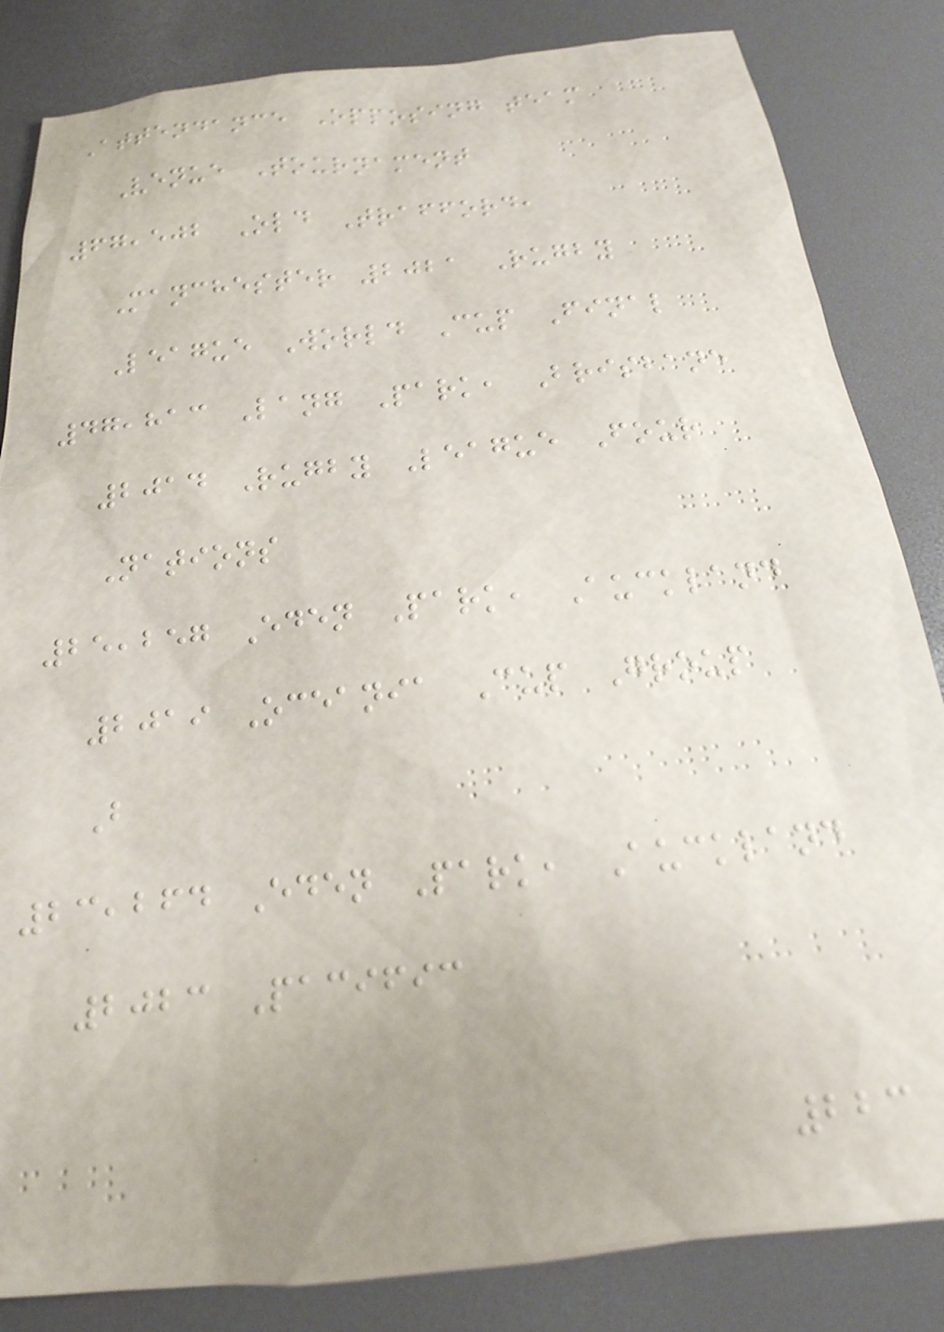Attendance Opposing team
Venue Tournament
67,502 Old Trafford,
Manchester 2021 Rugby
League World Cup Final
47,813 Lang Park, Brisbane
2014 Rugby League Four
Nations
25,257 Eden Park, Auckland
2019 Oceania Cup Group
B
23,264 Eden Park, Auckland
2023 Pacific
223
